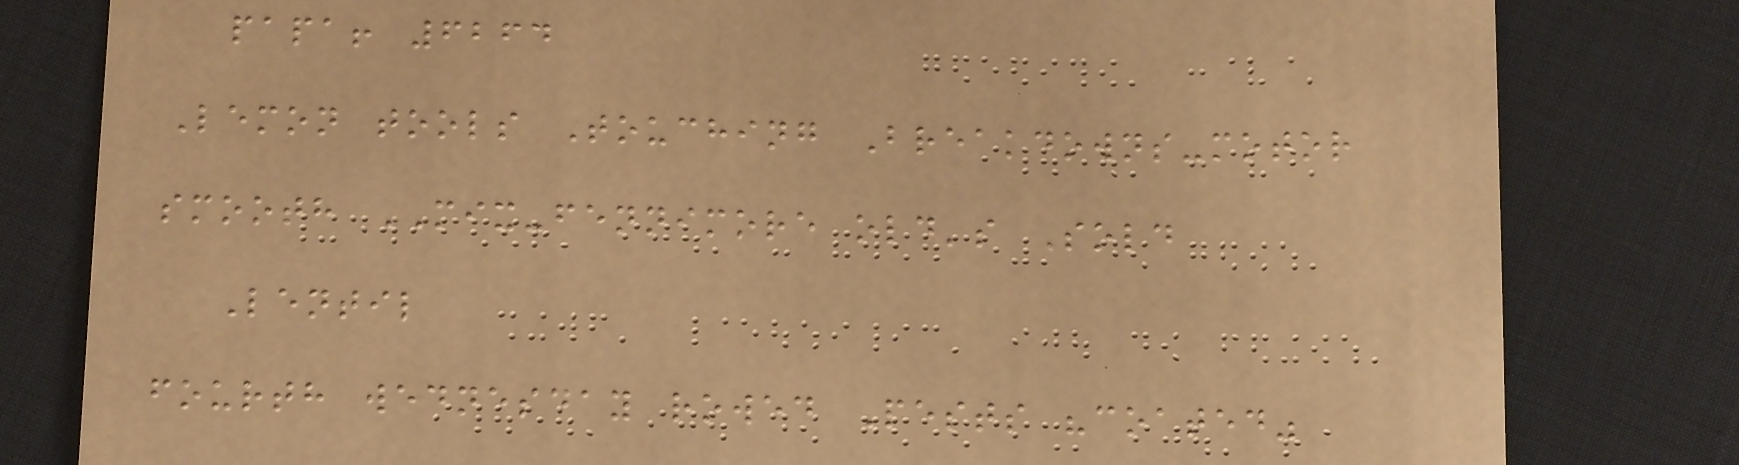papa! 6264
Lemon tools Touching Breakdowns-motor
smooth MIX-fennimore old's Sold
Lentil
fourth wednesday rowed Pests "coated"
